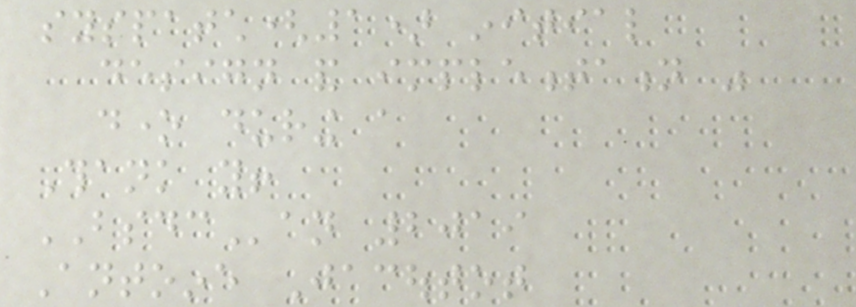syspatch(1) initial
design and implementation was
done during a
Thank you!
BSDCan 2019
Antoine Jacoutot
